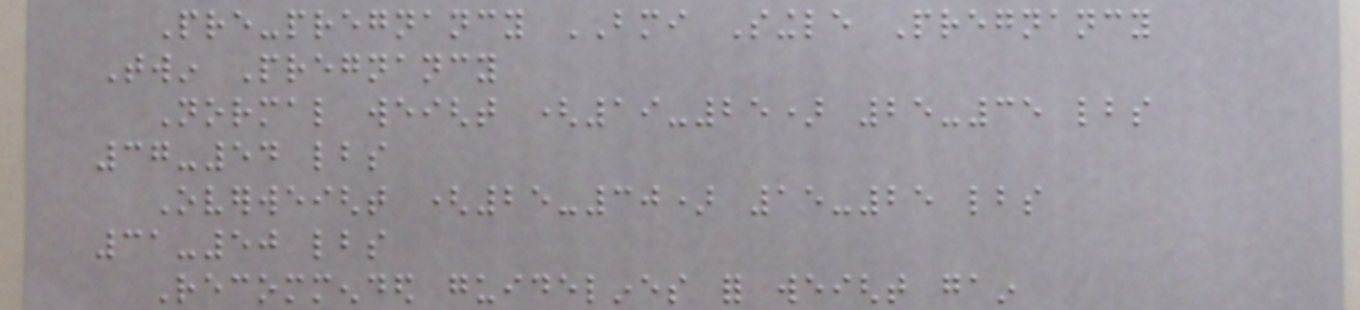Pre-pregnancy BMI Single Pregnancy
Twin Pregnancy
Normal weight (19-25) 25-35 lbs
37-54 lbs
Overweight (25-30) 15-25 lbs
31-50 lbs
Recommended guidelines for weight gain
